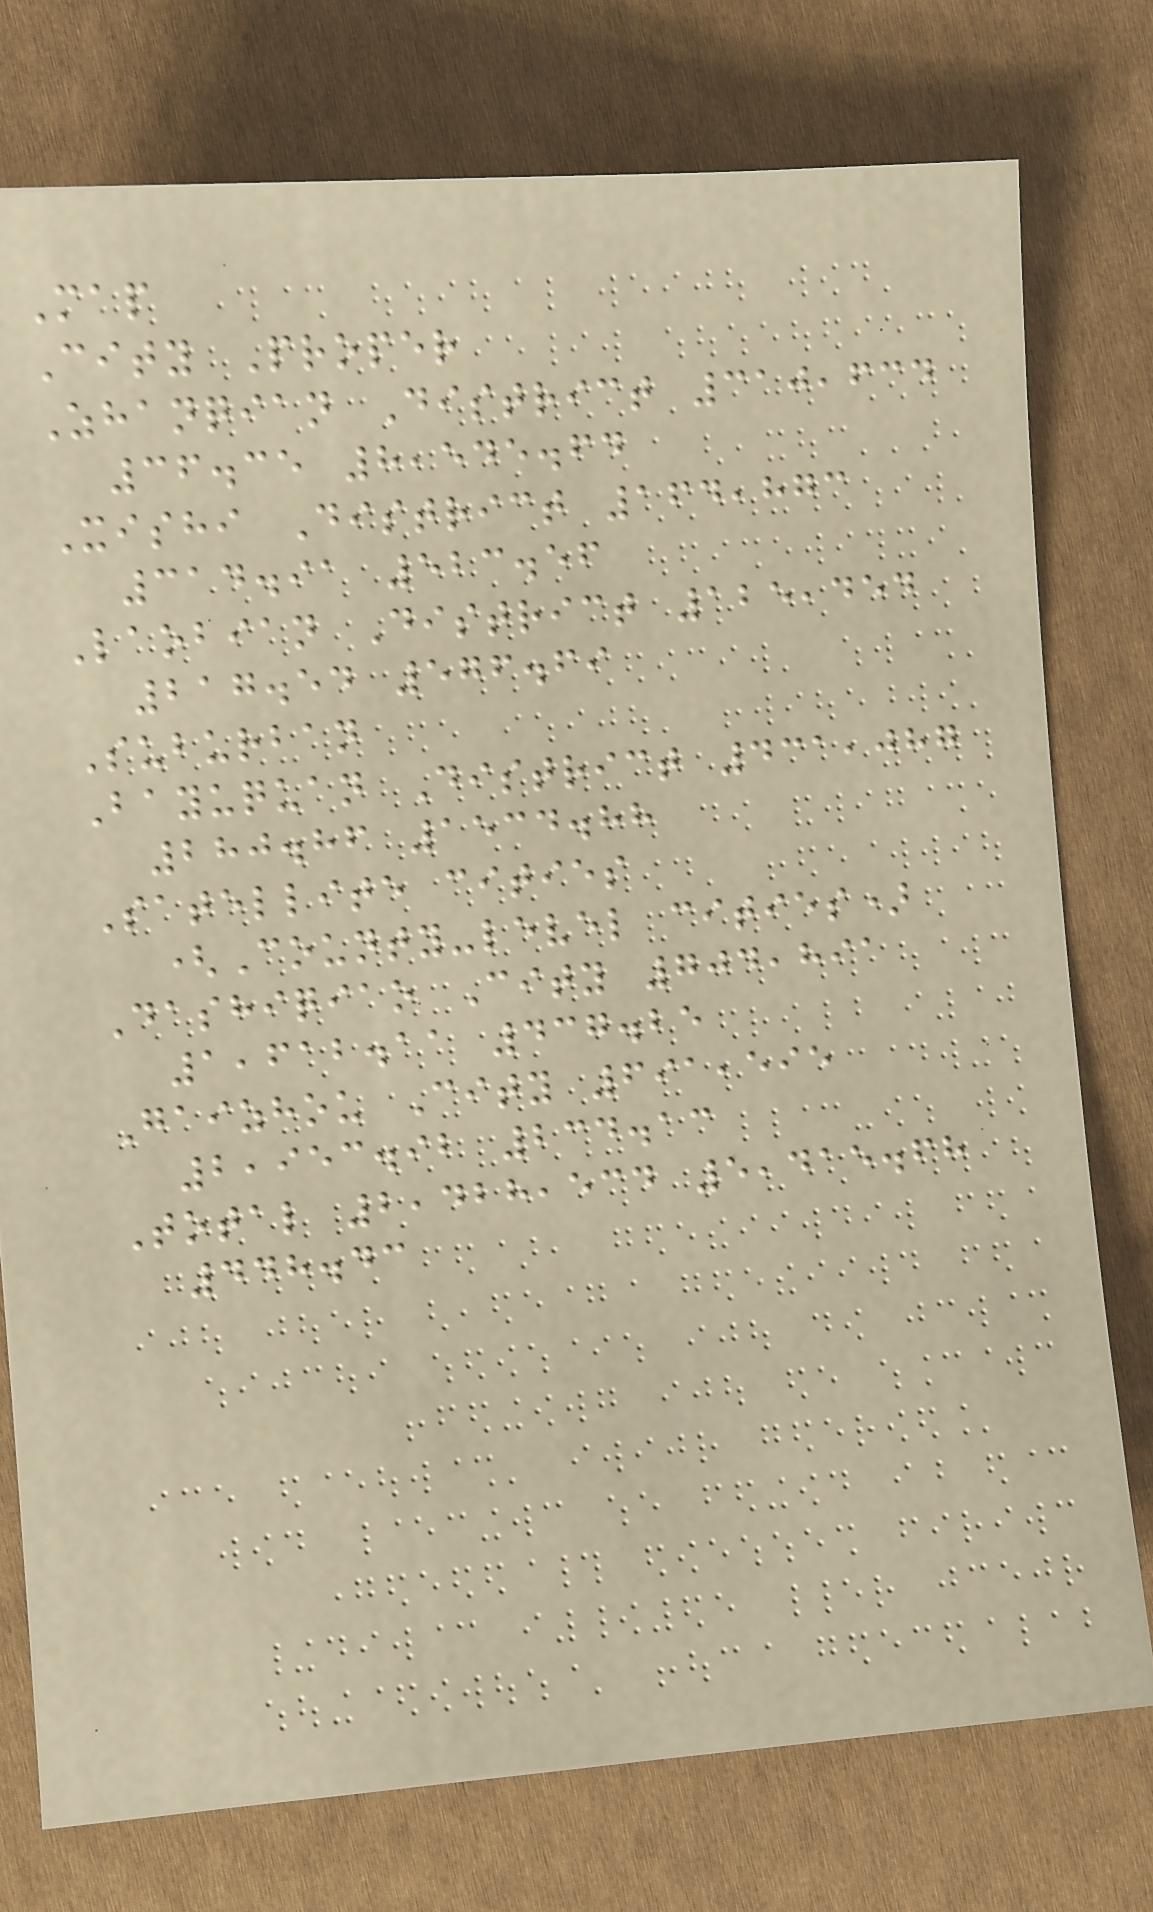Map
City Proper
Zhanqian District 310,634
36.35 8,545.64
Xishi District 164,873
314.91 523.56
Laobian District 125,454
217.54 576.69
Suburban
Bayuquan District 431,087
280.86 1534.88
Satellite cities
(County-level cities)
Dashiqiao City 704,891
1,612.11 437.25
Gaizhou City 691,595
2,953.92 234.13
Total 2,428,534 5,415.68
448.43
